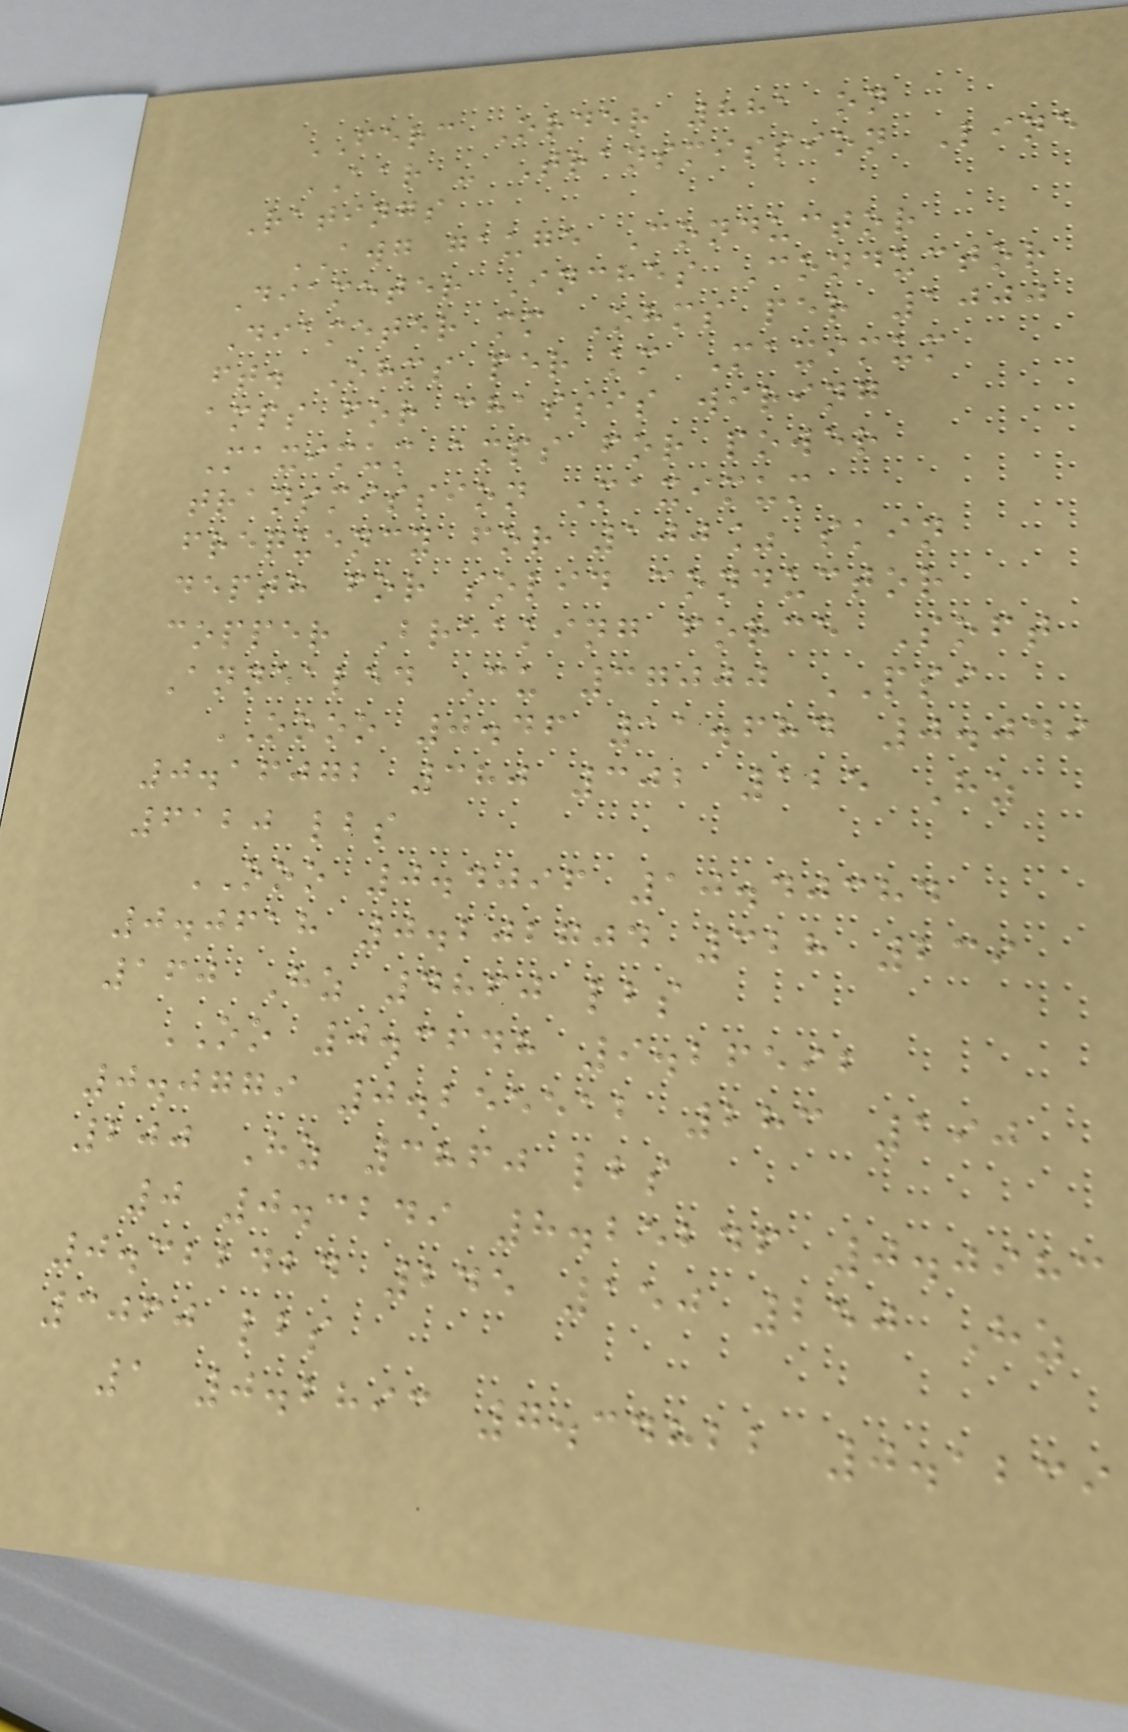FERC Order 881 on
AAR - Transmission Line
Ratings
AWG gauge Conductor
Diameter Inches Conductor
Diameter mm Ohms per 1000
ft. Ohms per km Maximum
amps for chassis wiring
Maximum amps for power
transmission Maximum
frequency for 100% skin
depth for solid conductor
copper Breaking force Soft
Annealed Cu 37000 PSI
OOOO 0.46 11.684 0.049
0.16072 380 302 125 Hz
6120 lbs
OOO 0.4096 10.40384
0.0618 0.202704 328 239
160 Hz 4860 lbs
OO 0.3648 9.26592
0.0779 0.255512 283 190
200 Hz 3860 lbs
0 0.3249 8.25246 0.0983
0.322424 245 150 250 Hz
3060 lbs
1 0.2893 7.34822 0.1239
